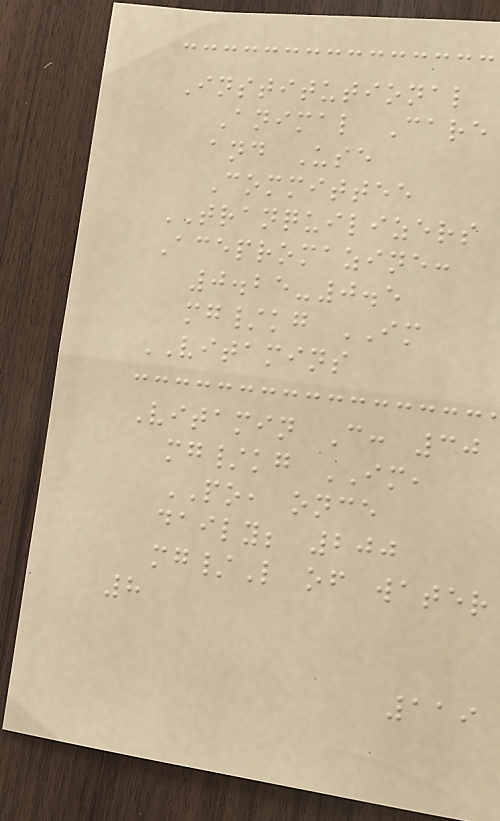Institutional
Animal Care
and Use
Committee
TRANQUILIZERS
Acepromazine:
0.25-0.5
mg/kg IM
VITAMINS
Vitamin C: 30
mg/kg IM,
PO, once
daily; 200
mg/L of water
8
119
